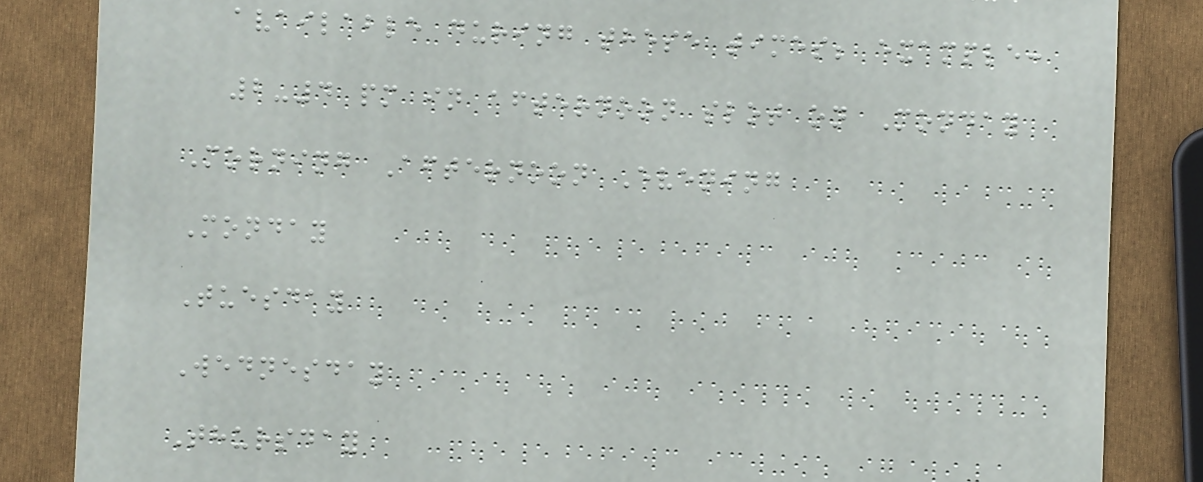available during these times; example:
2-4 pm in afternoon slot on Monday
Morning Afternoon Evening
Monday
Tuesday
Wednesday
Thursday
